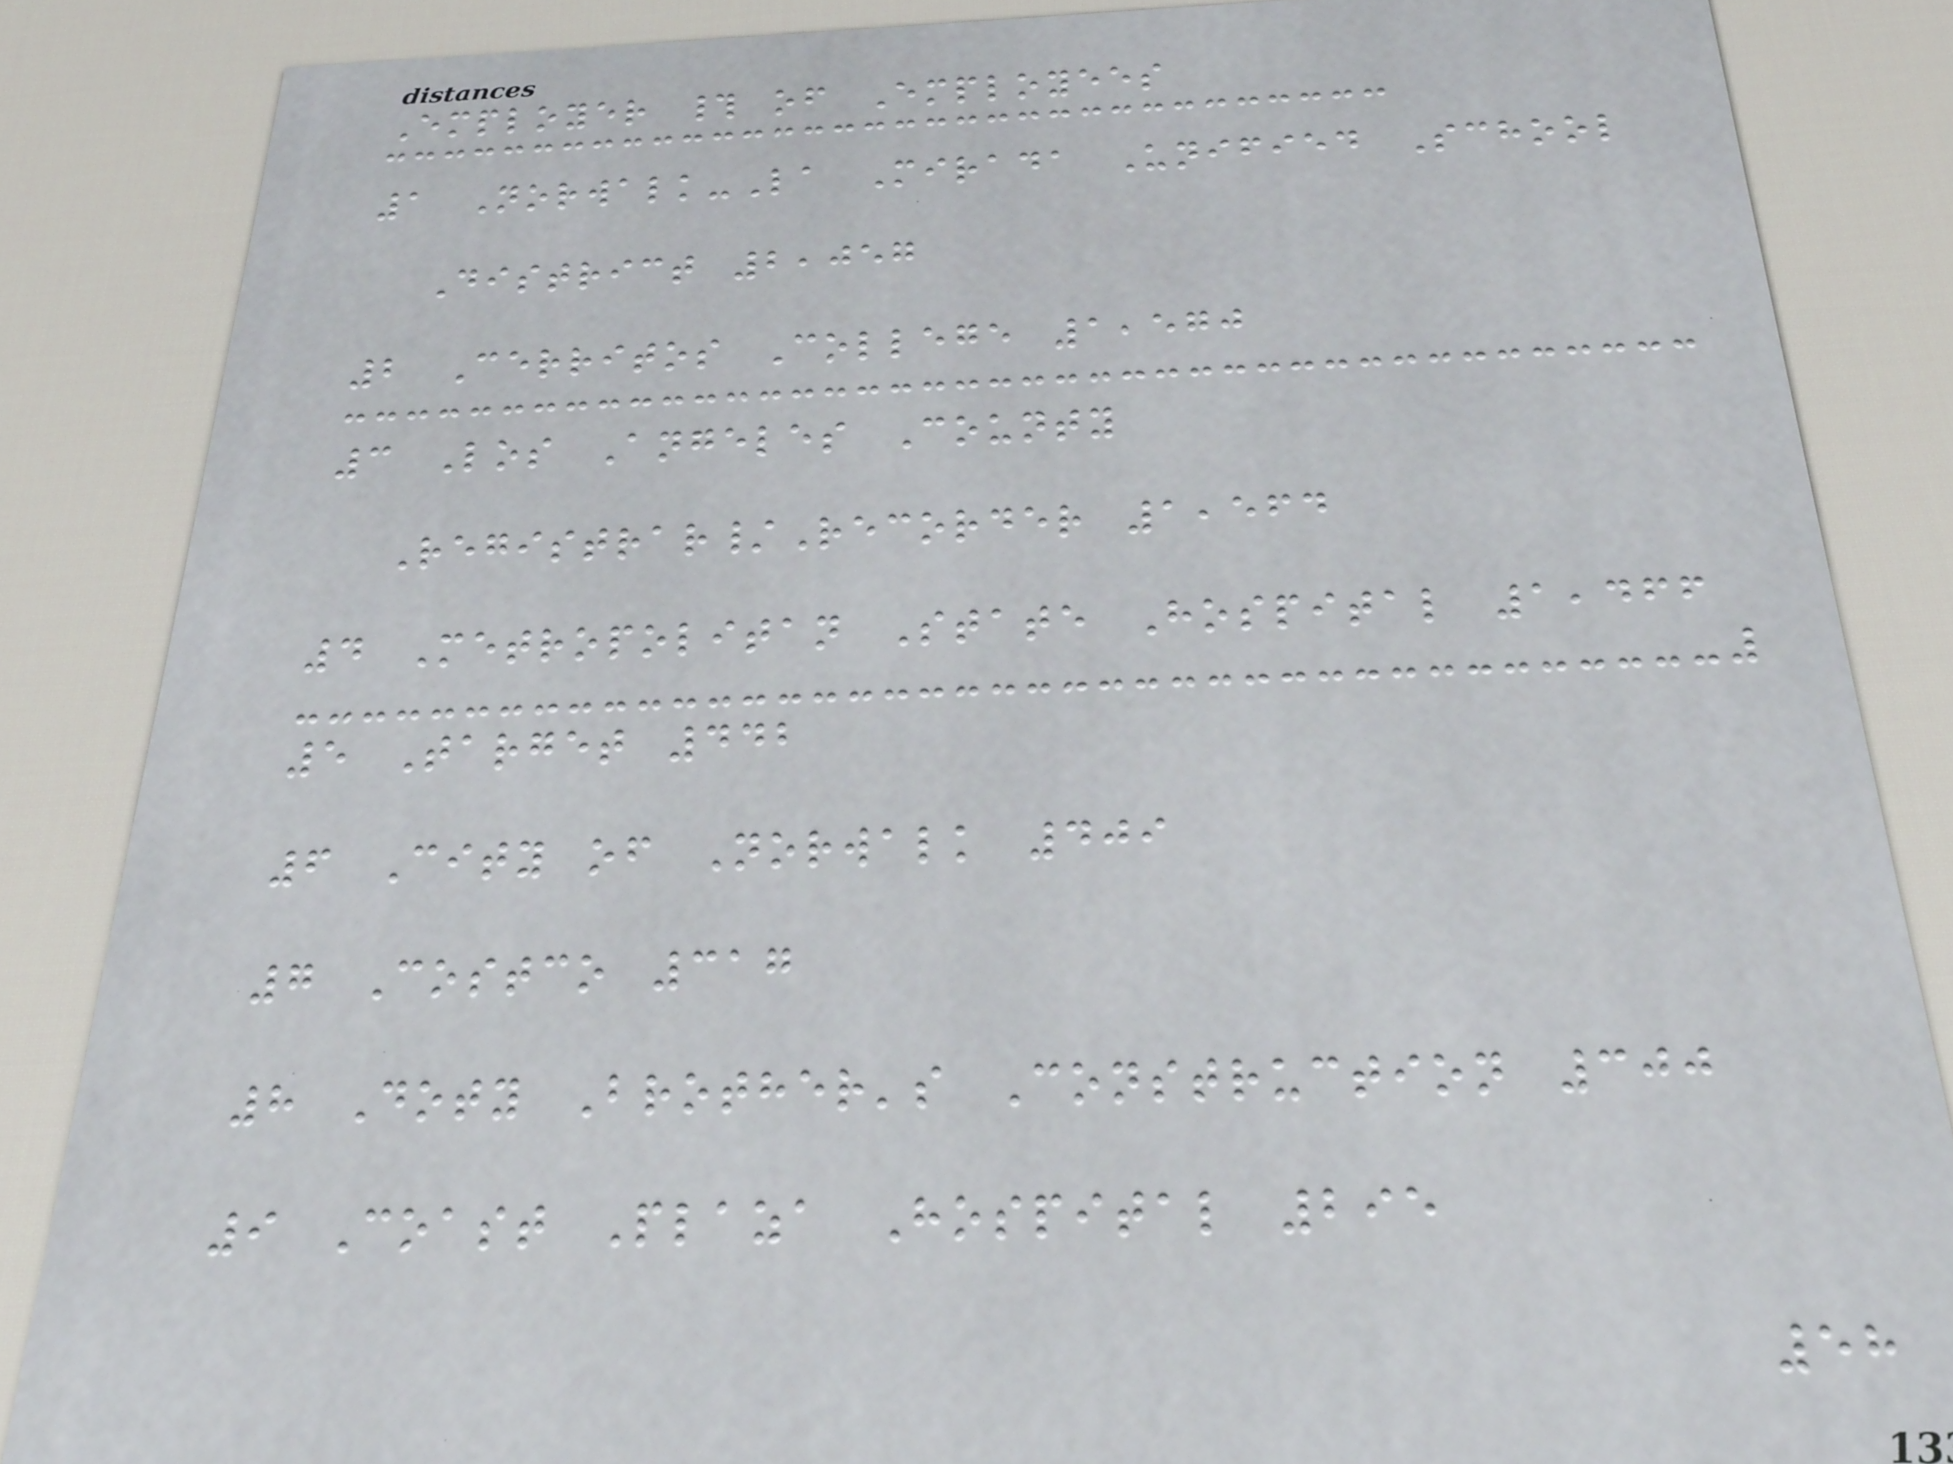Employer # of Employees
1 Norwalk-La Mirada Unified School
District 2,057
2 Cerritos College 1,570
3 Los Angeles County
Registrar/Recorder 1,564
4 Metropolitan State Hospital 1,466
5 Target 442
6 City of Norwalk 409
7 Costco 317
8 Doty Brother's Construction 300
9 Coast Plaza Hospital 295
58
